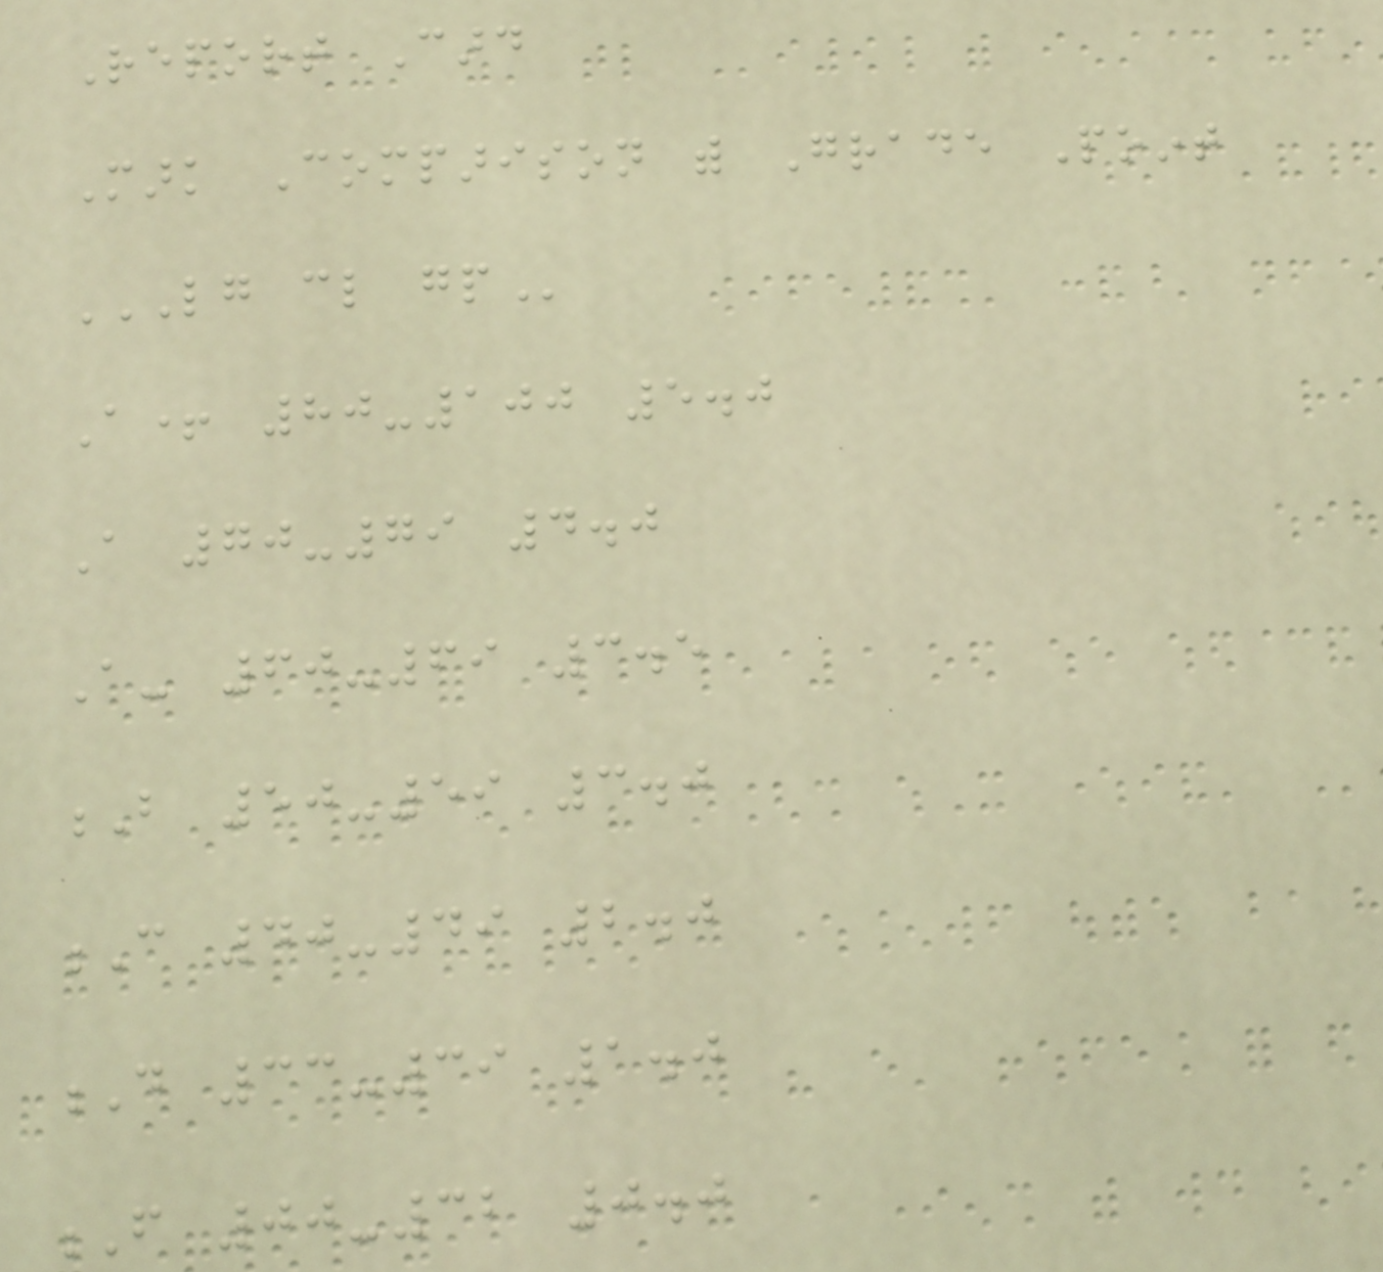Report Card
Mark Comparison with Grade Point
LG CL GP
A+ 80-100 5.0
A 70-79 4.0
A- 60-69 3.5
B 50-59 3.0
C 40-49 2.0
D 33-39 1.0
F 00-32 0.0
